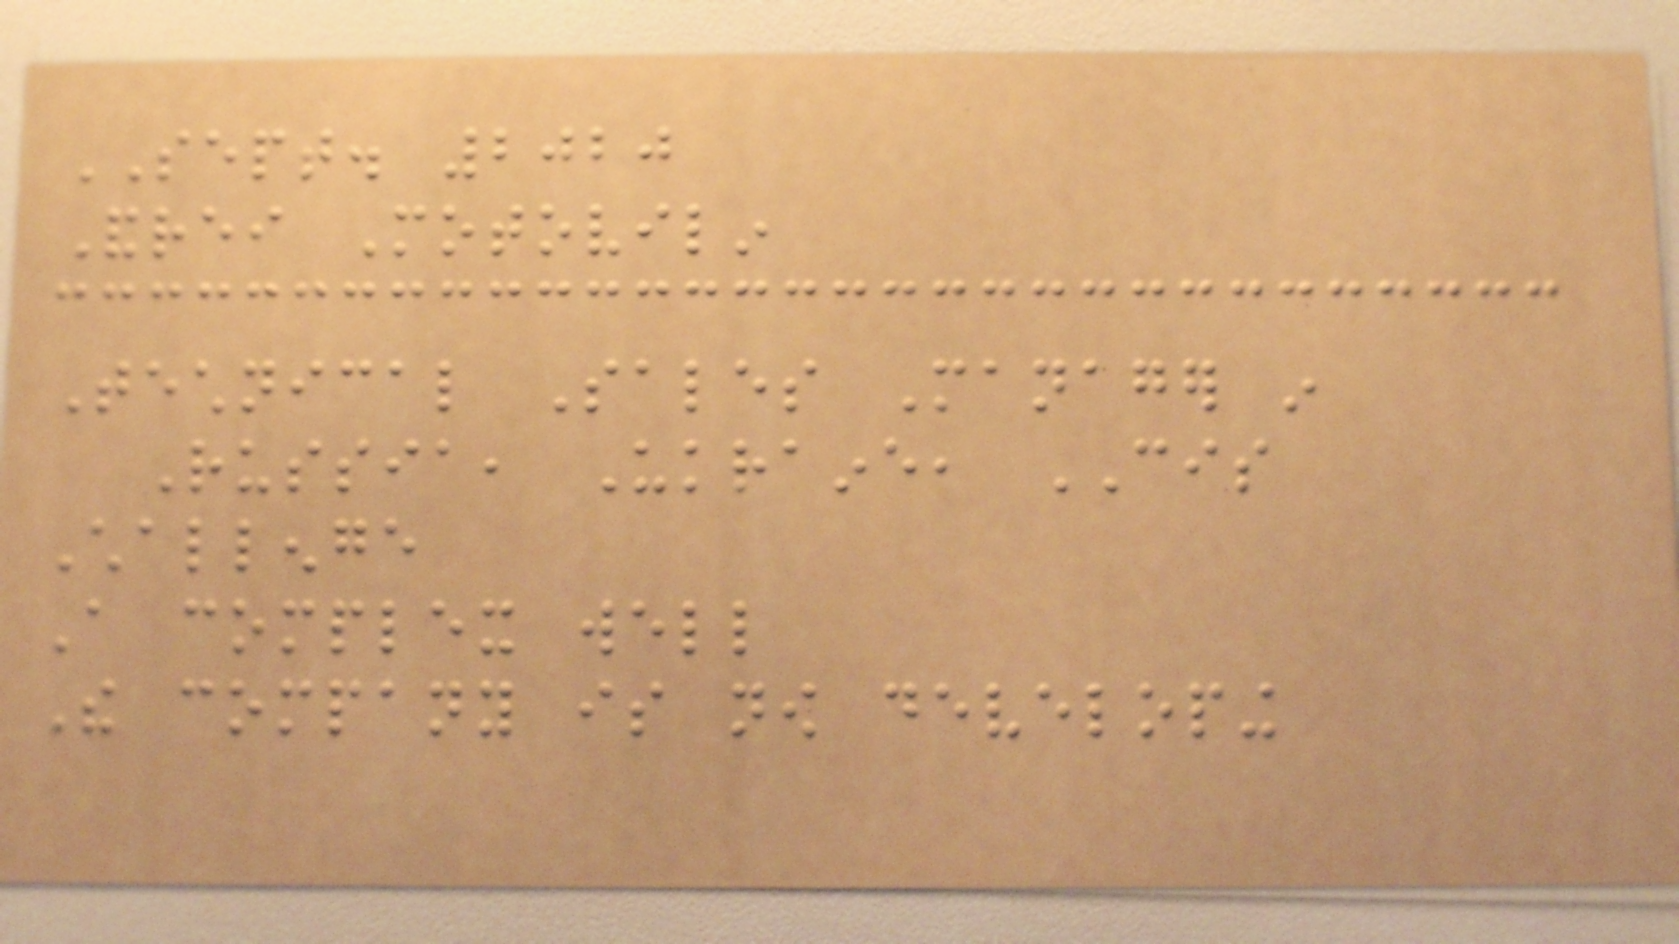SEPT. 2020
Andrei Motovilin
Technical Sales Manager in
Russia, Ukraine, CIS
Challenge
A complex well
The company is now developing
